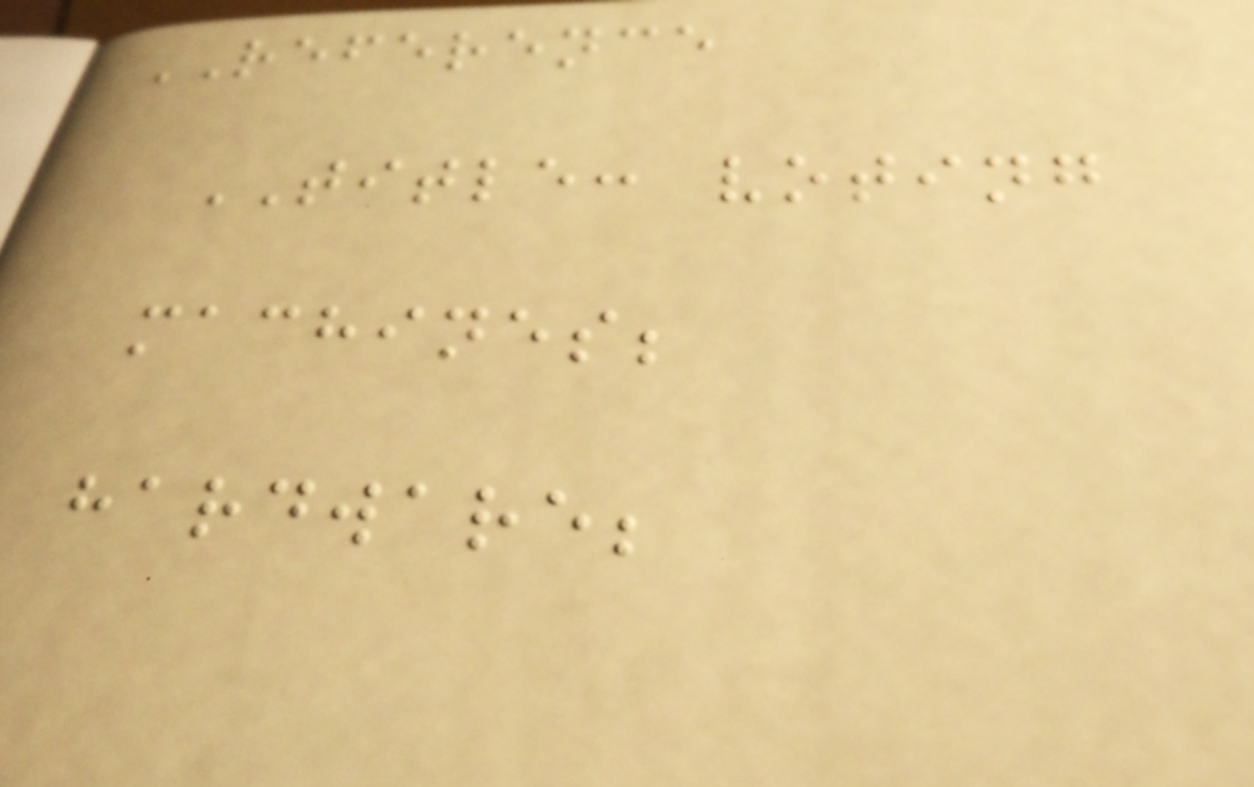REFERENCE
TITLE: voting
machines;
hardware;
